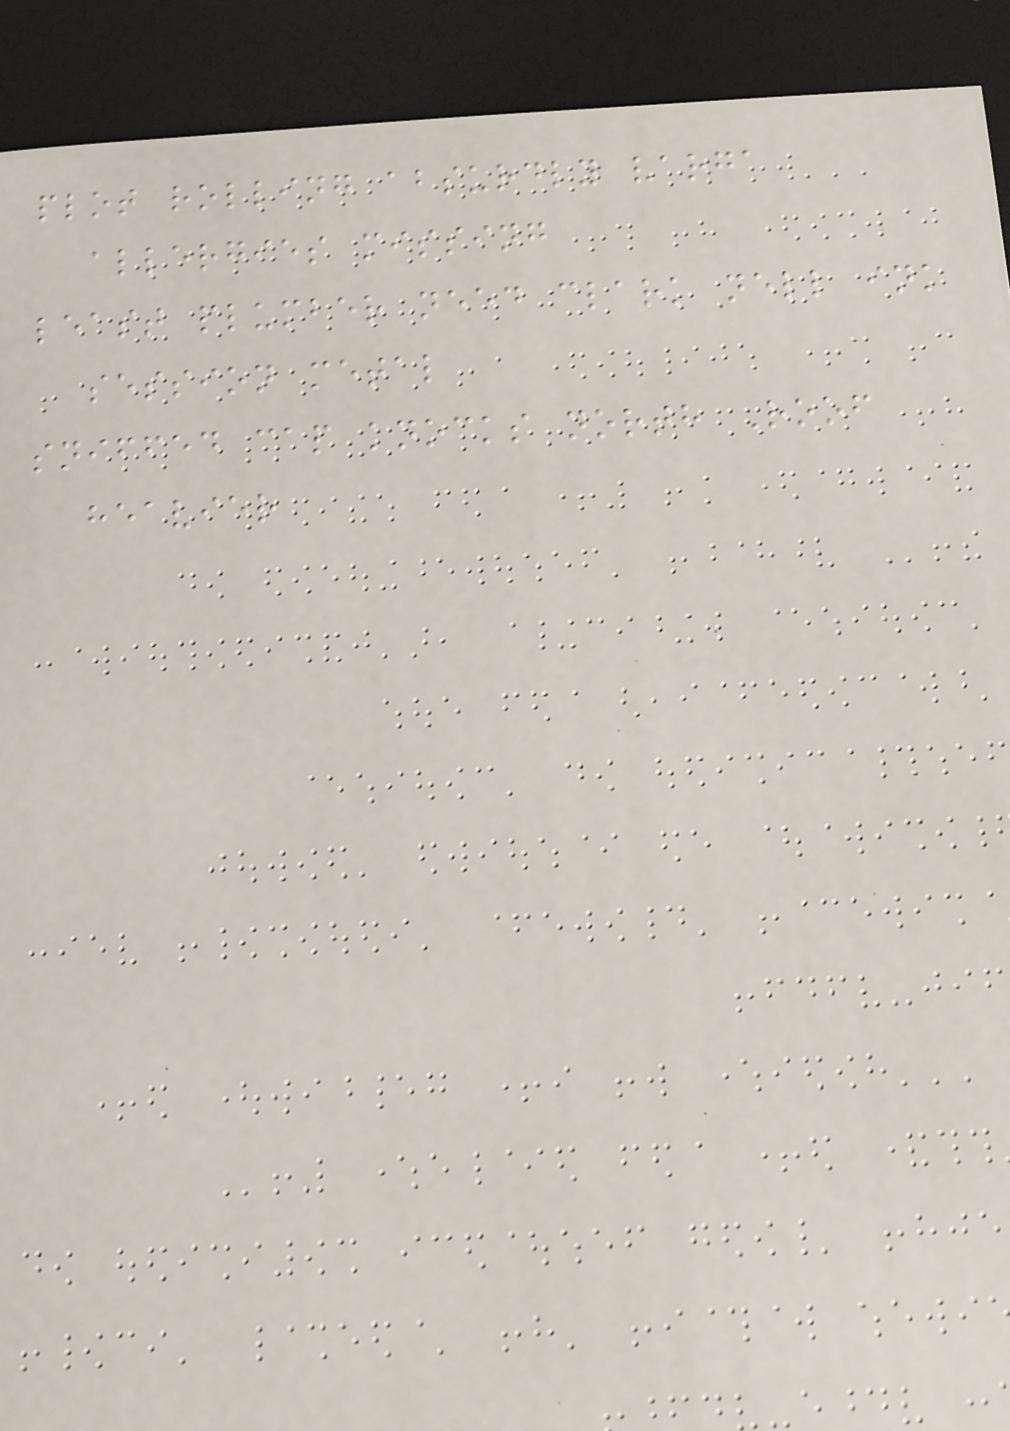plot rolling absurdly varga
allergies missing
least plumber need clark nell ink
session metal
sniffed cap knocks north Roof
heavier
